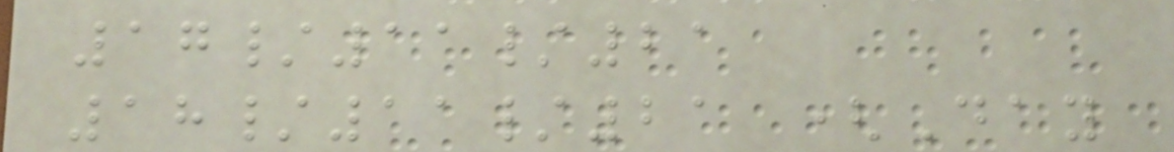17/11/21
18/11/21 (Day
